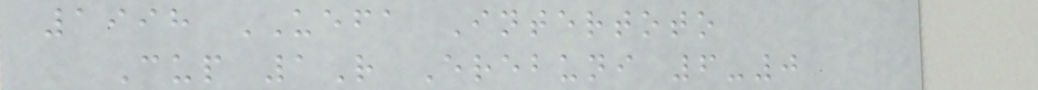1998 UEFA Intertoto
Cup 1R Erebuni 6-0
